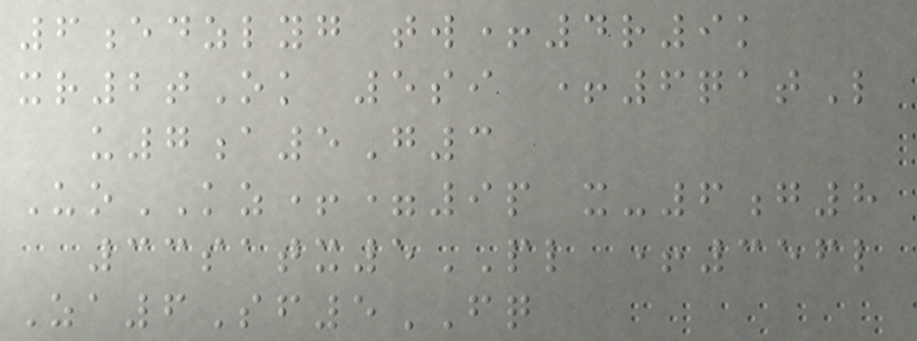6edzlyg tw+4r9k
xr2tOk 5si +6qatL
u7a5G3
UoKZ+=9p x-6g8
33satx5PL +356l
Za6Sf5FQ
